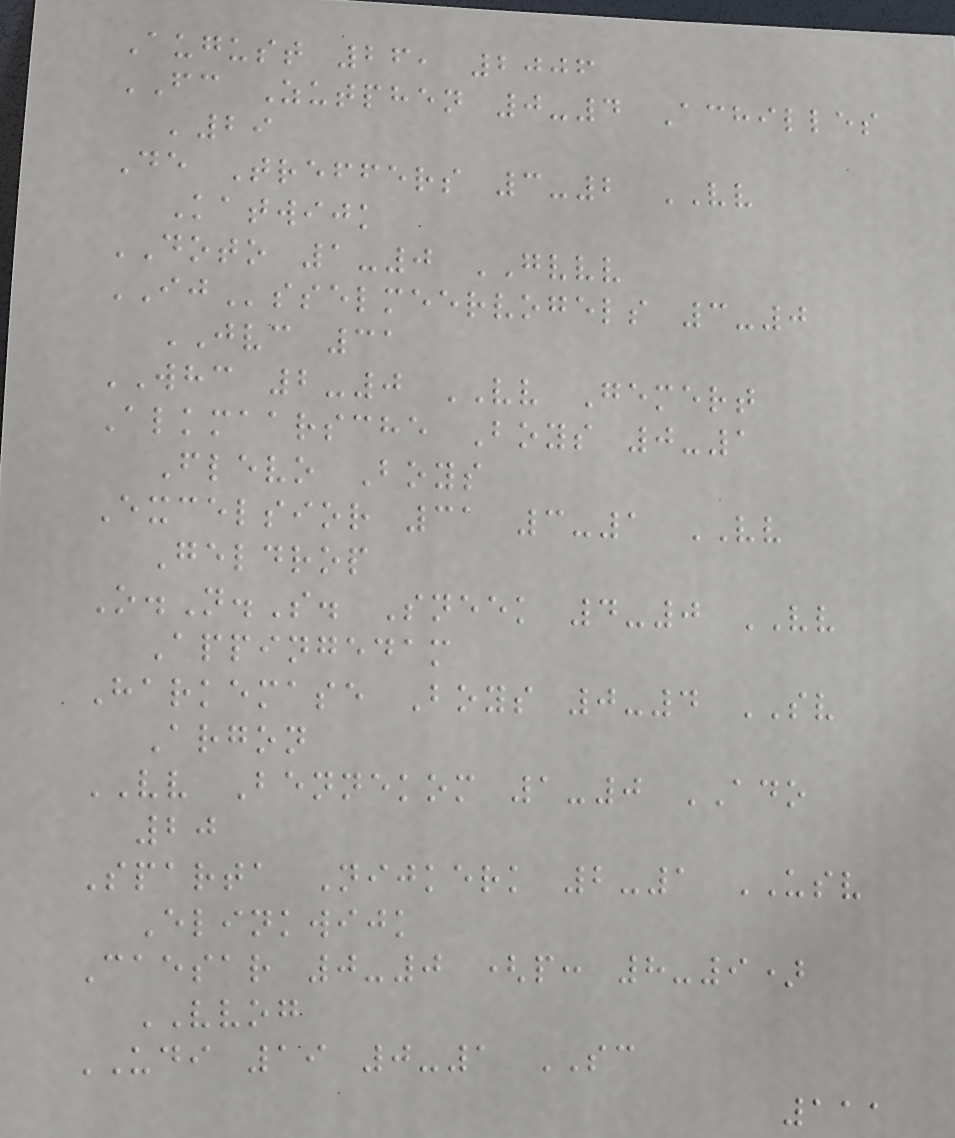August 26, 2006
FC Zutphen 0-4 Achilles
'29
De Treffers 3-2 VV
Katwijk
DOTO 1-0 GVVV
IJsselmeervogels 3-0
JVC 31
WHC 2-0 VV Gemert
Alkmaarsche Boys 0-1
Flevo Boys
Excelsior 31 3-1 VV
Geldrop
O.N.S. Sneek 4-0 VV
Appingedam
Harkemase Boys 0-4 SV
Argon
VV Bennekom 1-0 ADO
20
Sparta Nijkerk 2-1 USV
Elinkwijk
Caesar 0-0 (p: 8-9)
VVOG
UDI 19 0-1 SC
111
